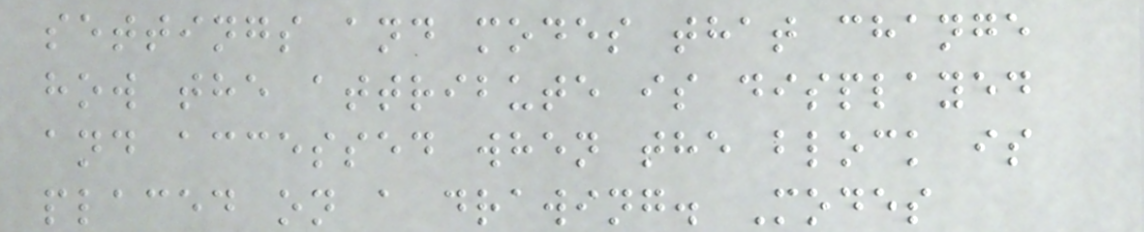settings and modes that change
how the attribute is displayed
and accessed when the block is
placed on a drawing. Modes
